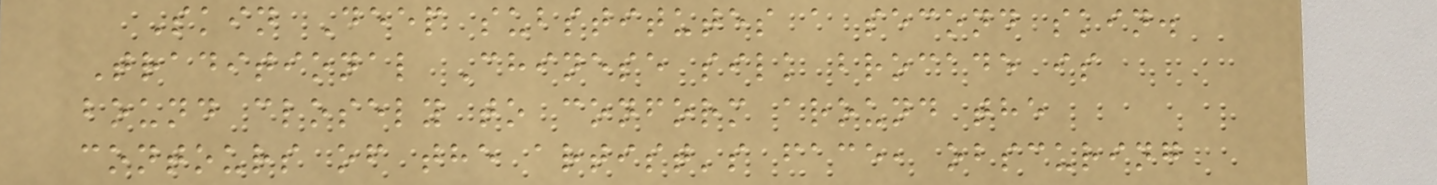Skin Deep substitutes a second skin.
Traditional Chinese silk brocade is
bound closely to conform around the
contours of the artist's face, obscuring
